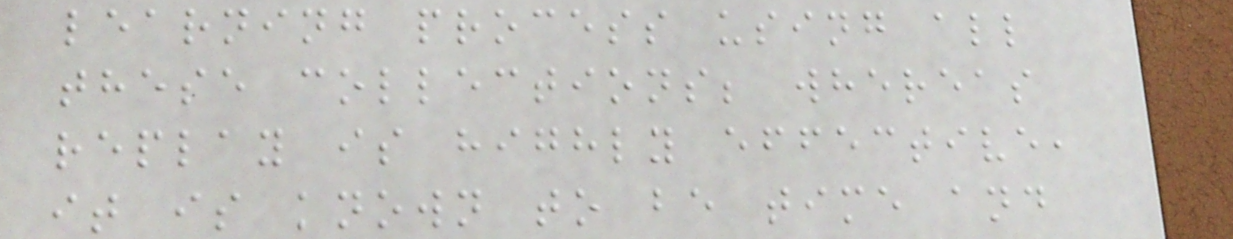learning process using all
these collections; whereas
replay is highly effective,
it is known to be time and
